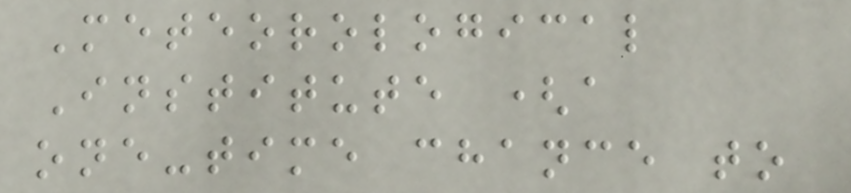Meteorological
Institute (a
one-time chance to
